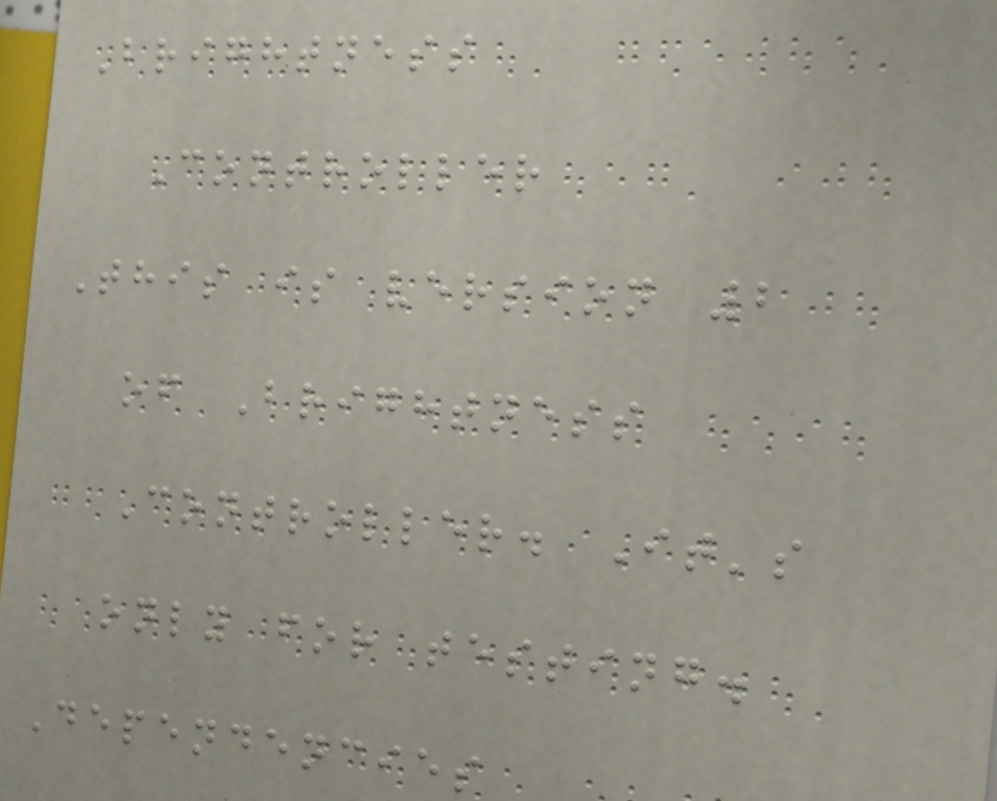Brightness
Controller
This is version 2
of Brightness
Controller. It's
only for testing.
Dependencies
